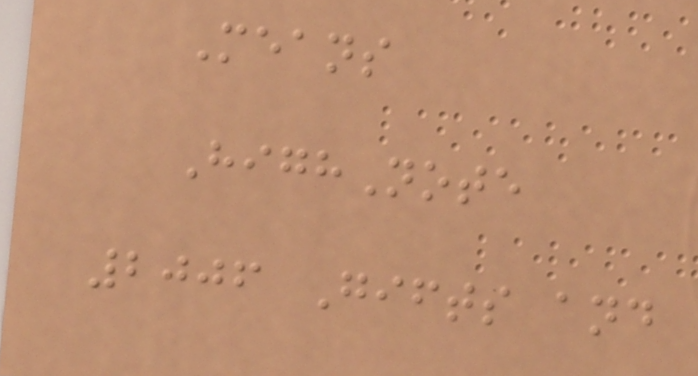Means
HighNote
2006 Gifts and
